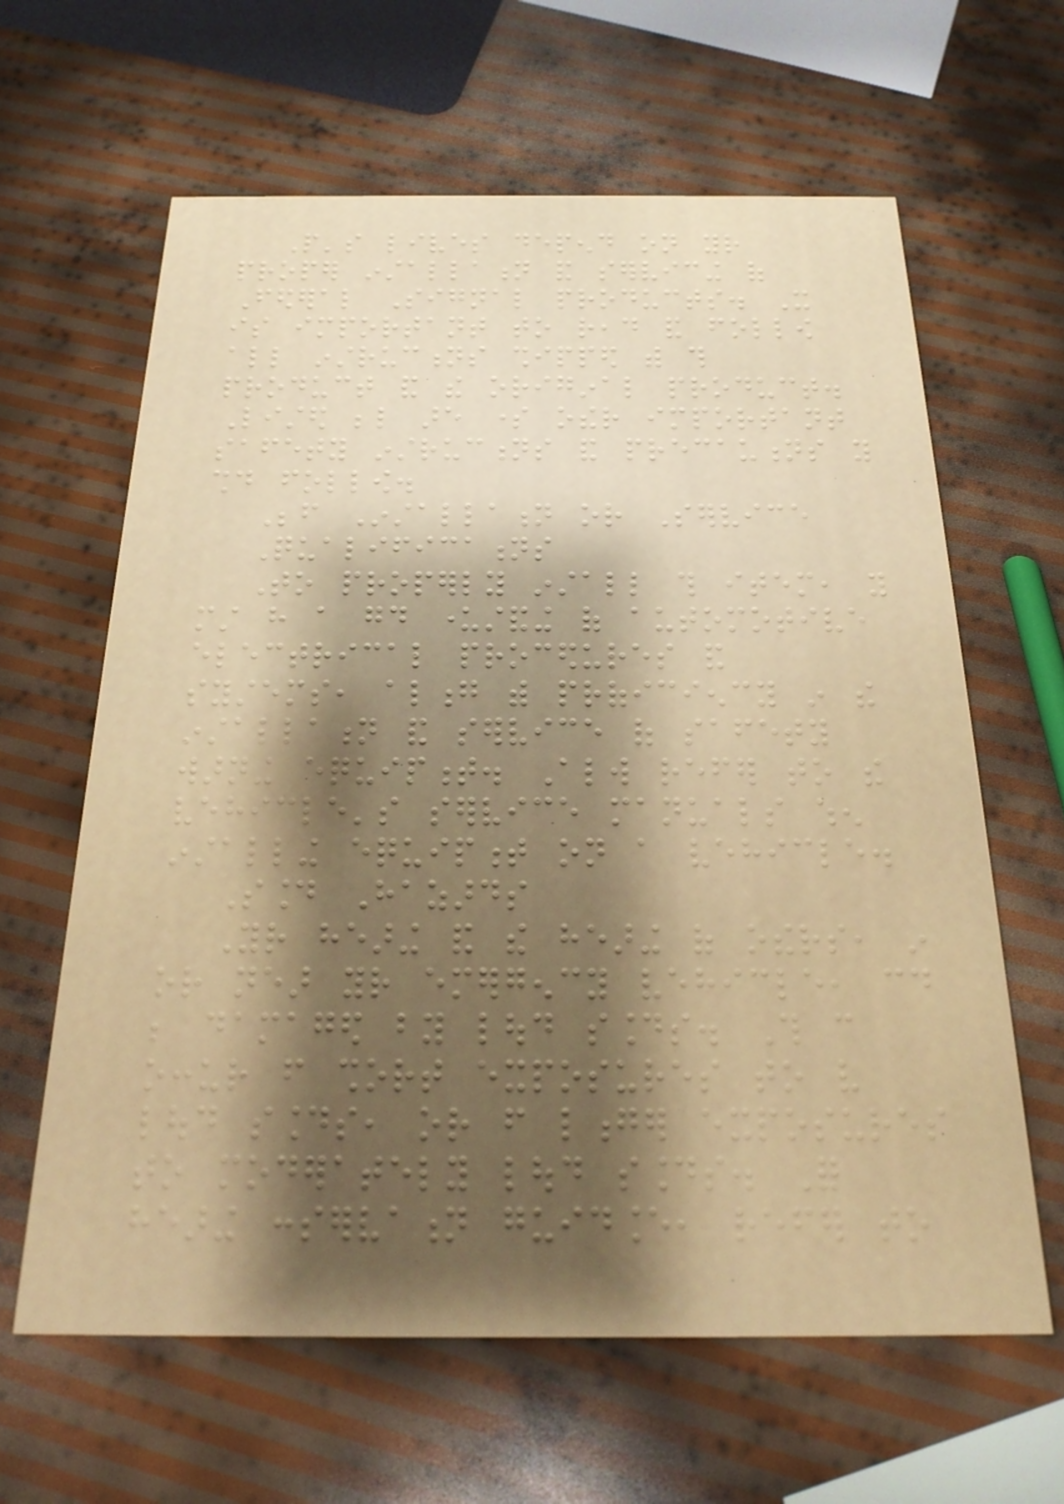People's lives depend on your
proper installation and servicing of
Federal Signal products. It
is important to read and follow
all instructions shipped with this
product and the original product.
Listed below are some other important
safety instructions and precautions you
should follow.
Before Installation or Service
Qualifications
To properly install this item, you
must have a good understanding of automotive
electrical procedures and
systems, along with proficiency in the
installation and service of safety
warning equipment. Always refer to the
vehicle's service manuals when
installing equipment on a vehicle.
Sound Hazards
Your hearing and the hearing of others, in
or near your emergency vehicle, could
be damaged by loud sounds. This can
occur from short exposures to very
loud sounds, or from longer exposures
to moderately loud sounds. For
hearing conservation guidance, refer to
